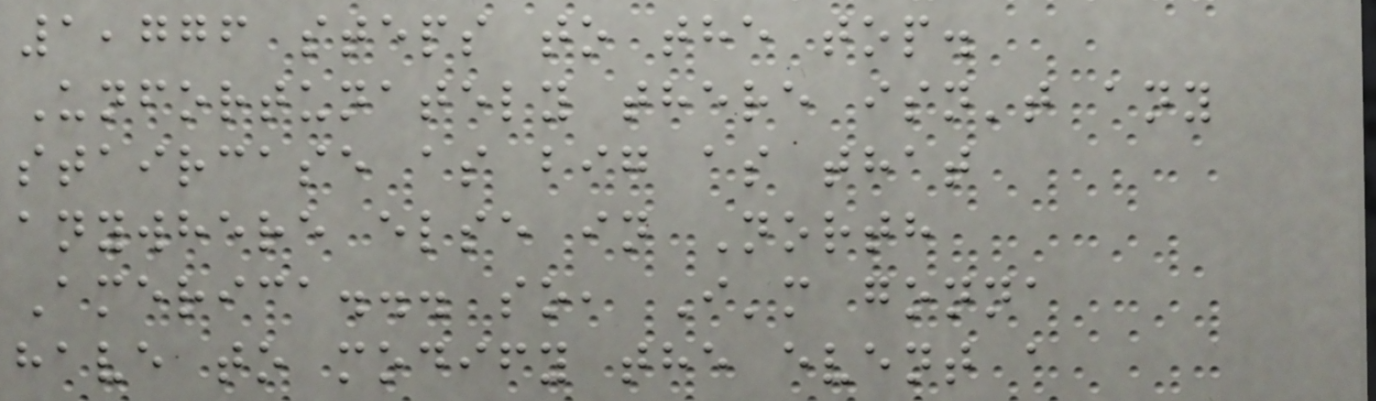1,776 steps to the top.
Unfortunately there isn't any
staircase as big as that
anywhere else in North
America... so, I'm gonna
have to modify the event a
